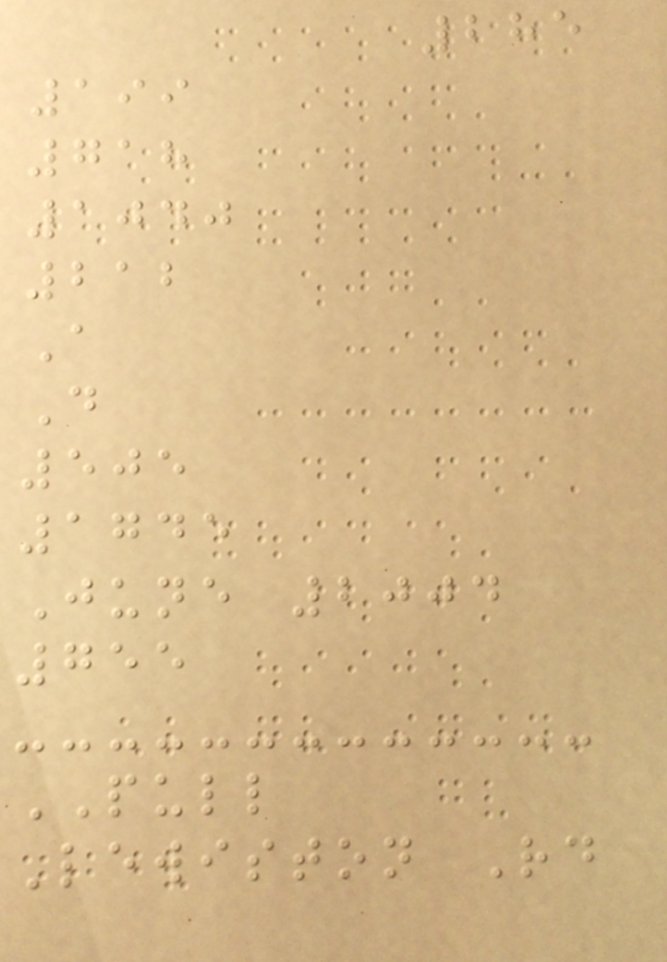285
199
718
1040
212
A
D
505
1745
June 2004
755
PULL
Lewiston Rd
